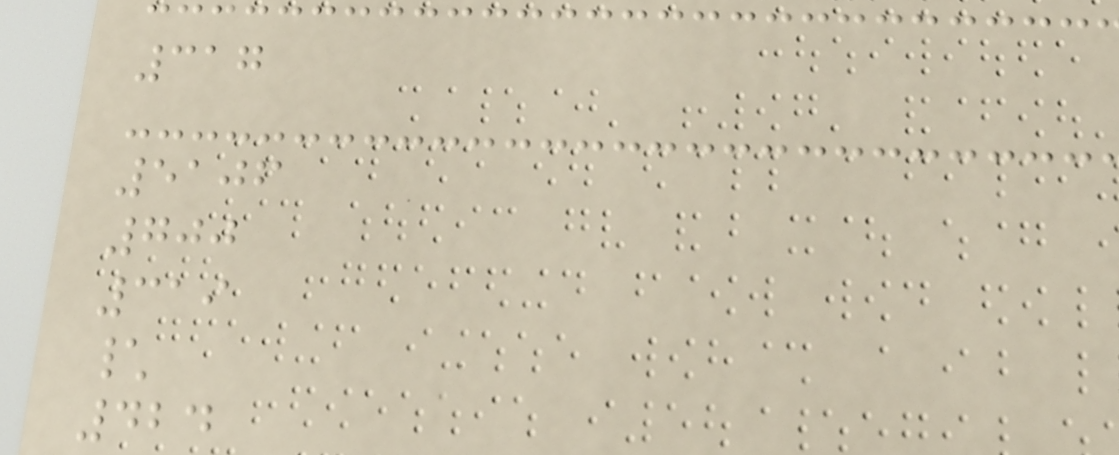317
5106
700
319
\
424
